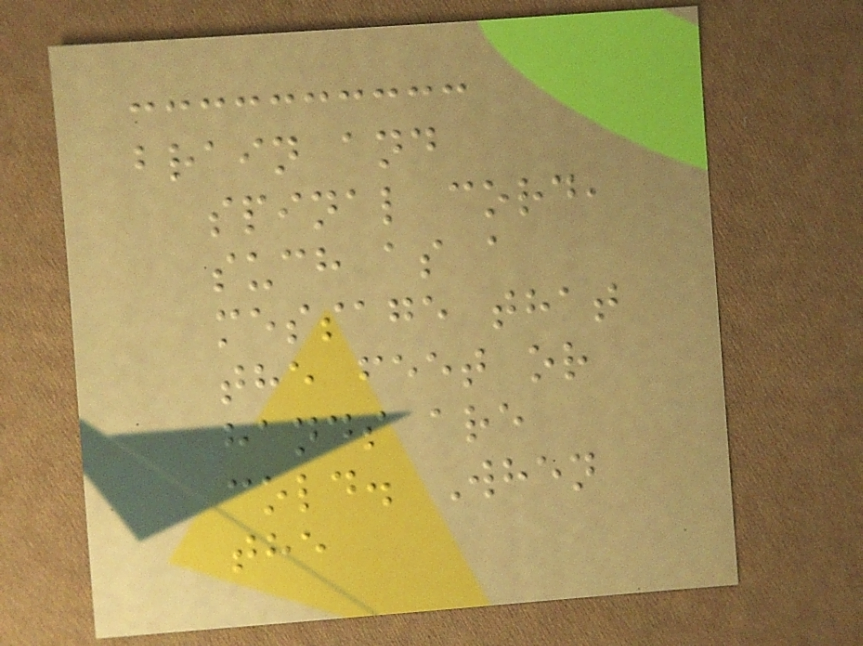brain and
spinal cord,
such as a
message that
the feet or
hands are
cold. When
the
